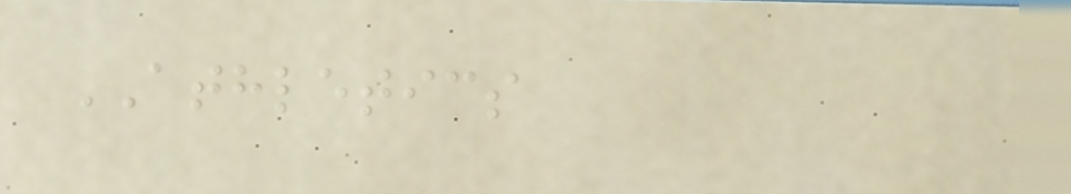ATHLETICS
